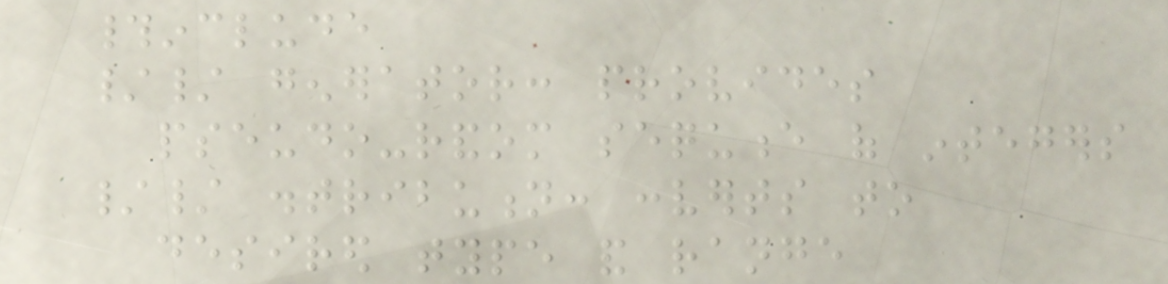#include
// generator: provides
pseudo-random sequence of integers
// distribution: converts to
desired type and range
